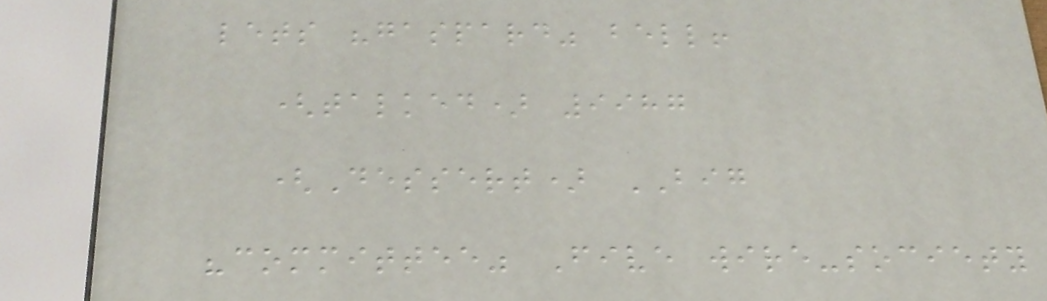lets "gaspard" bell!
(talked) 9987
(Dessert) BIG
"committee" Five wire-society
